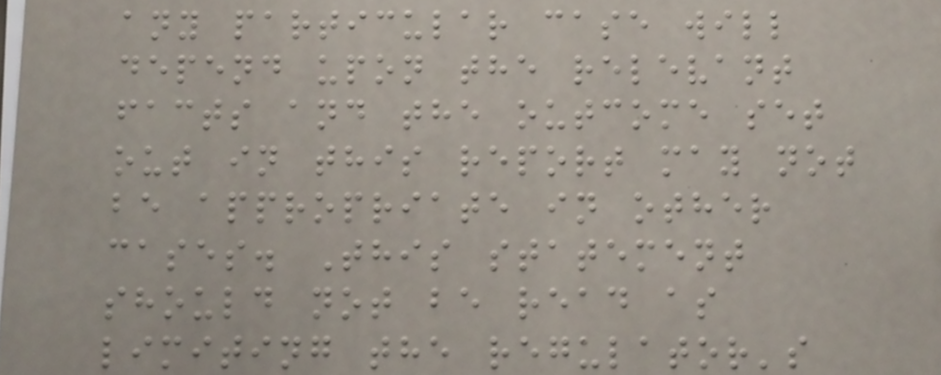any particular case will
depend upon the relevant
facts and the outcome set
out in this report may not
be appropriate in other
cases. This statement
should not be read as
limiting the regulator's
